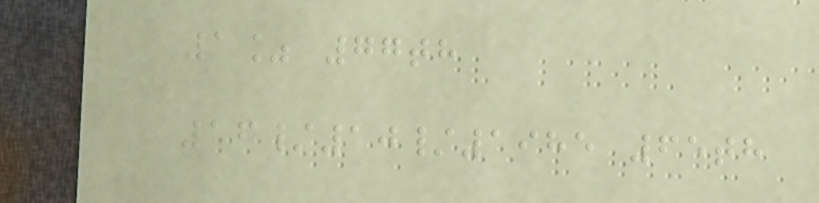1% 77th
16/10/1985 65th
